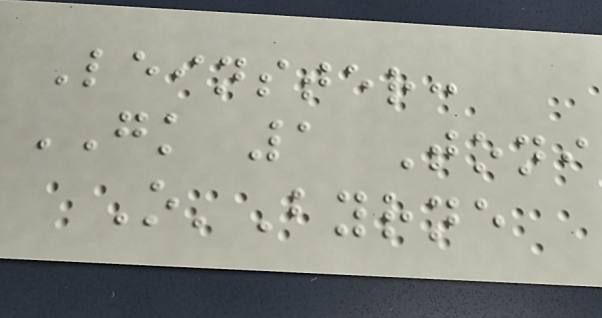Leinster:
GK 1 Toni
O'Byrne
